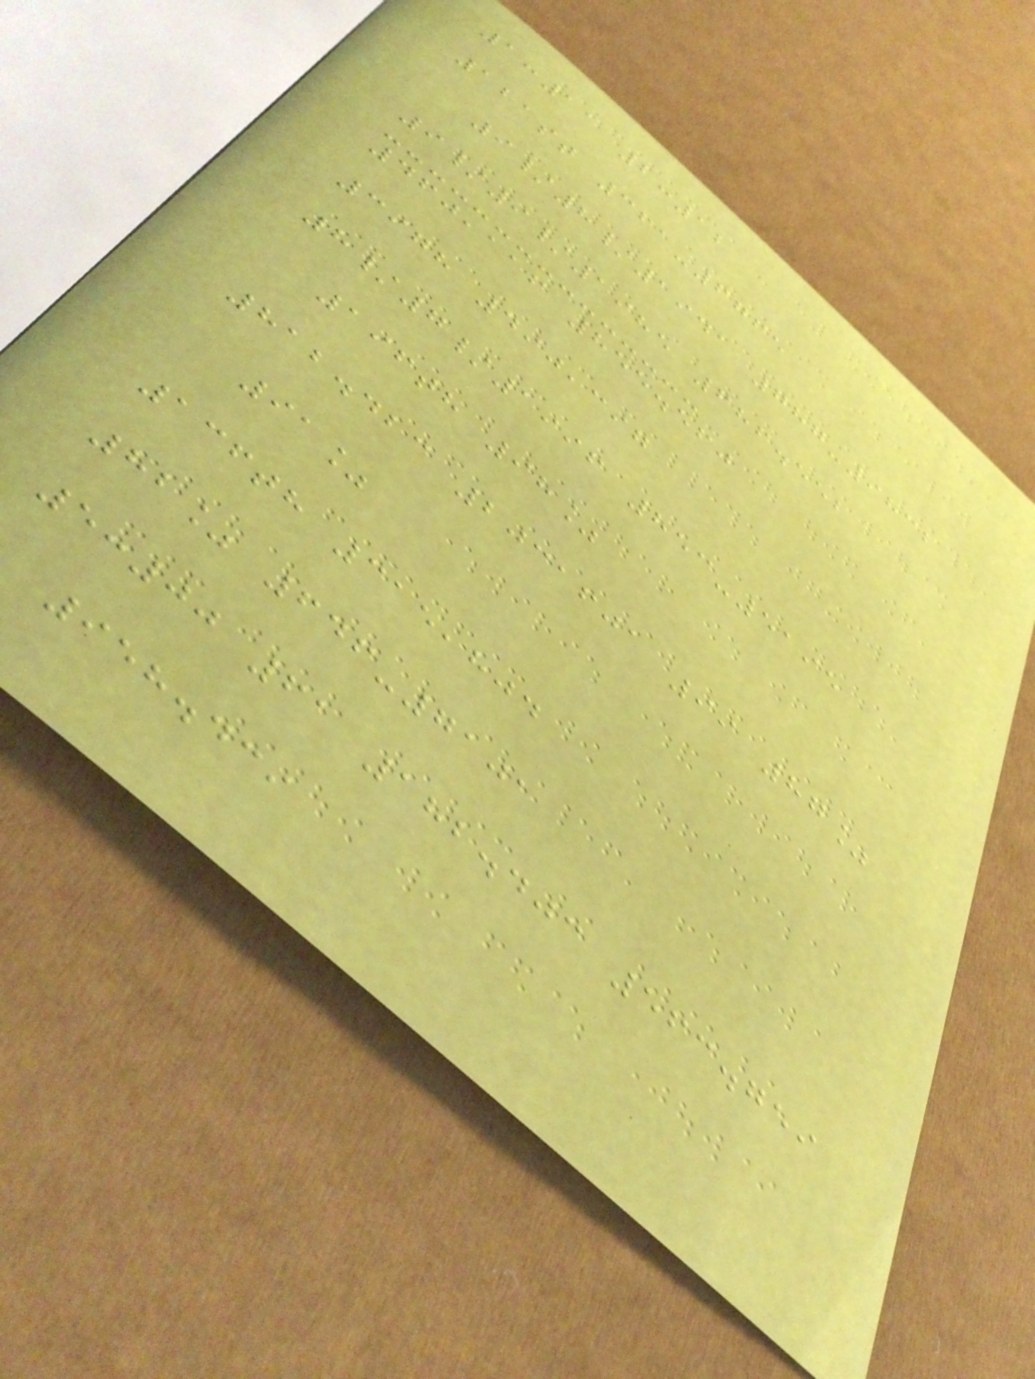1:11 2:12
121st 361-6765
9/8/1941 787-9832
9/9/1985 686.552
460,116 855.560
3978 490,397
8/7/1996 853-5195
196th 98%
812.423 2031601 99 87%
91%
136th 315,804
82% 646-7101
5:00 61 182.403 563.759
958.439
